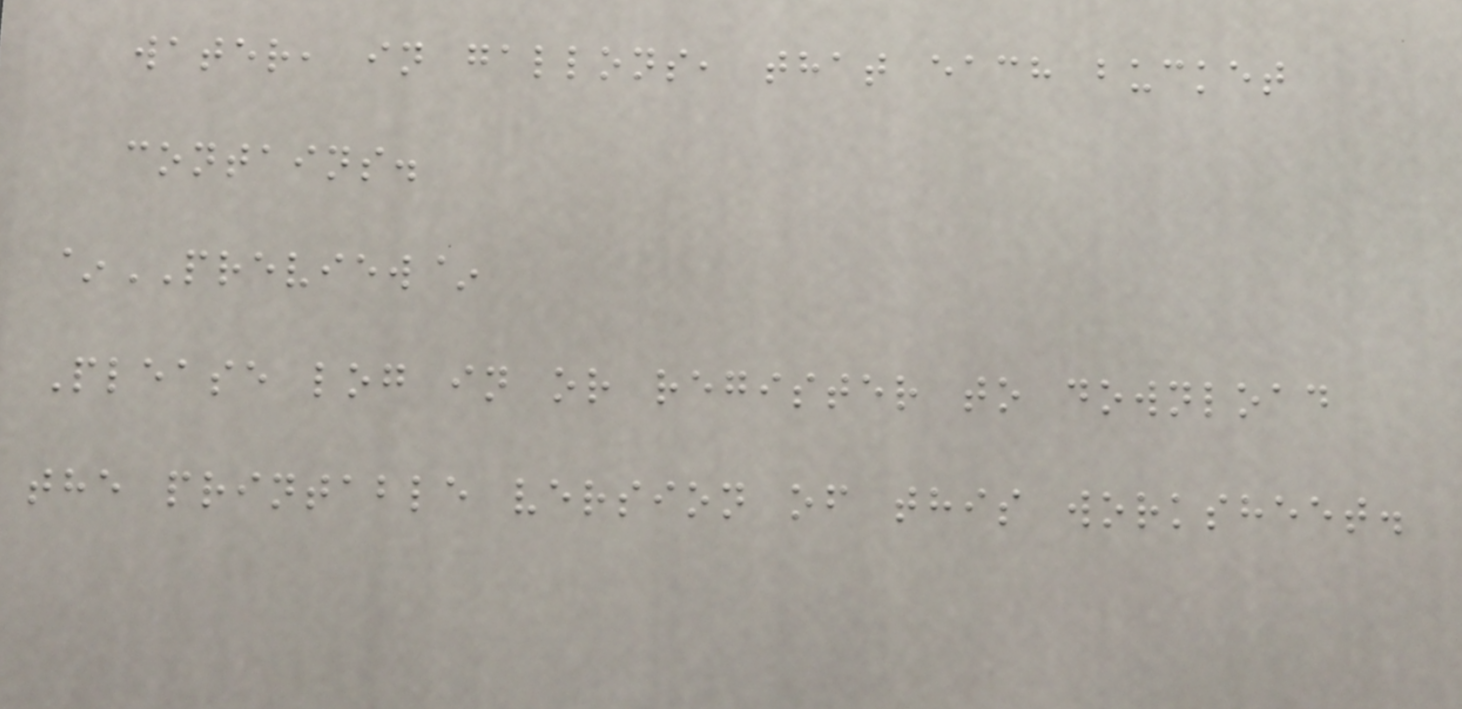water, in gallons, that each bucket
contains.
~PREVIEW~
Please log in or register to download
the printable version of this worksheet.
